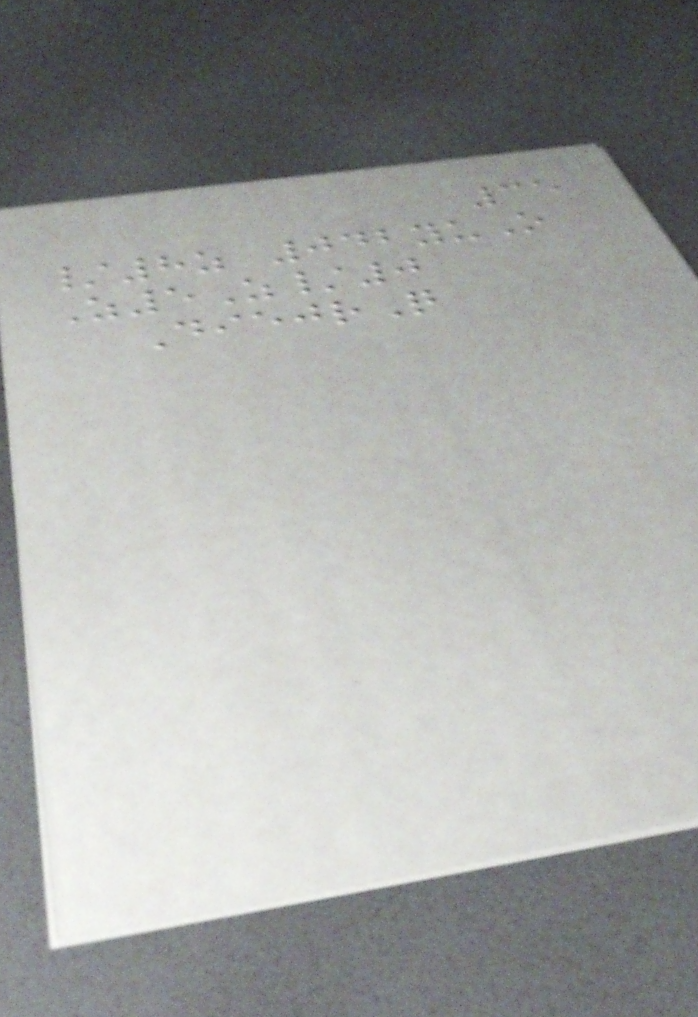35
/8z 042yuO
Z5Z/0
DiejrQ
